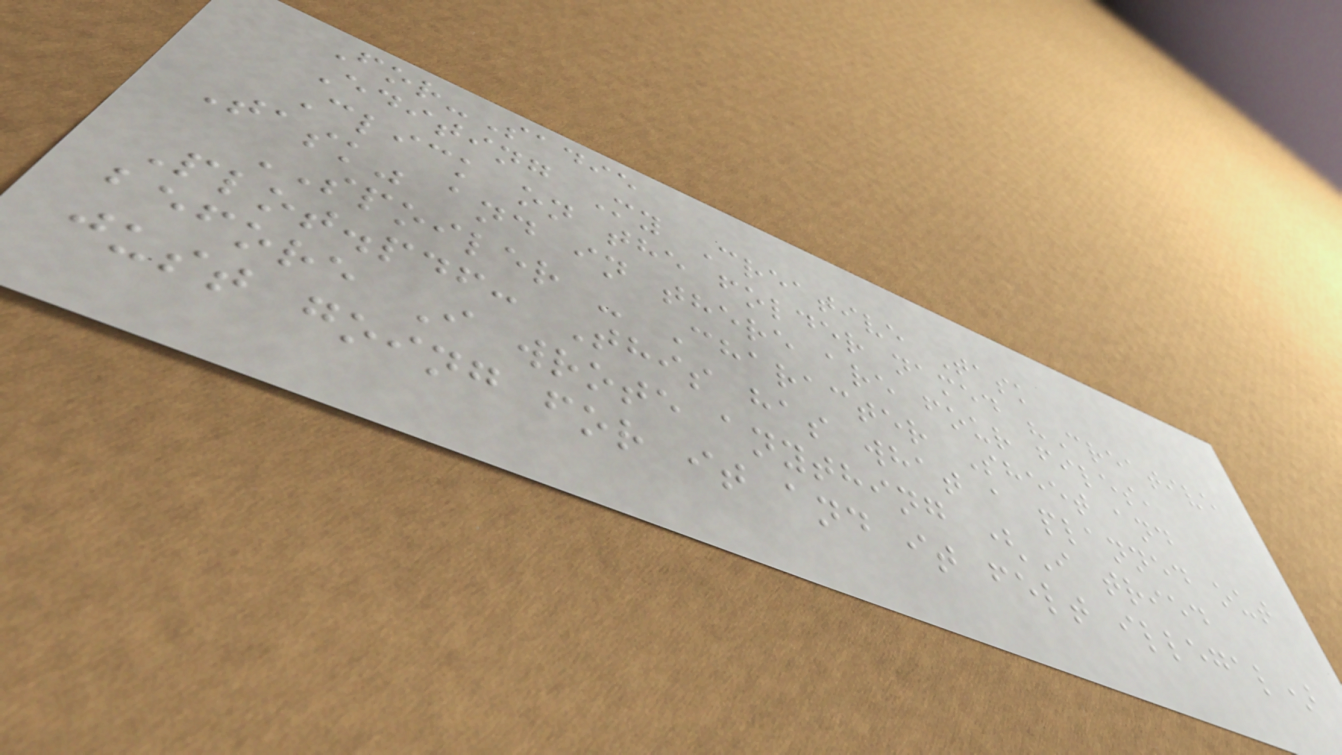For-Sadie
Editing My Creative Task
Click on the folder named "Creative
Task" and in there are four files,
SPOILER - Character Sheet and
Plot.pdf: This has what a planned out
before I wrote anything (I tried
just going for it and it felt illegal)
